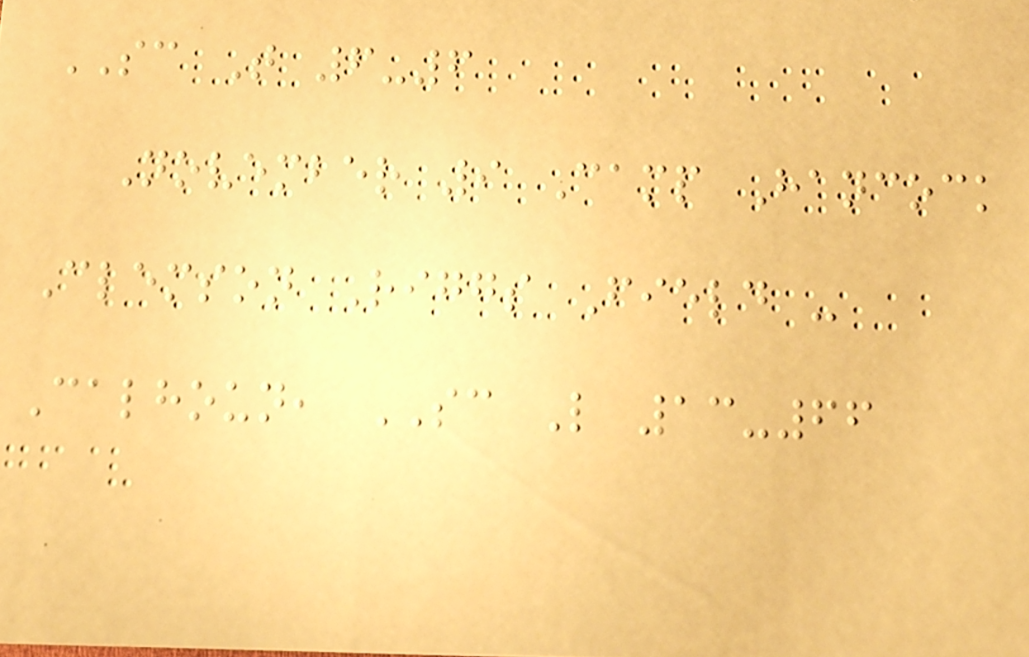SC T 6-6
November 9 Camp Hancock
Clemson Riggs Field -
Calhoun, SC L 13-66
